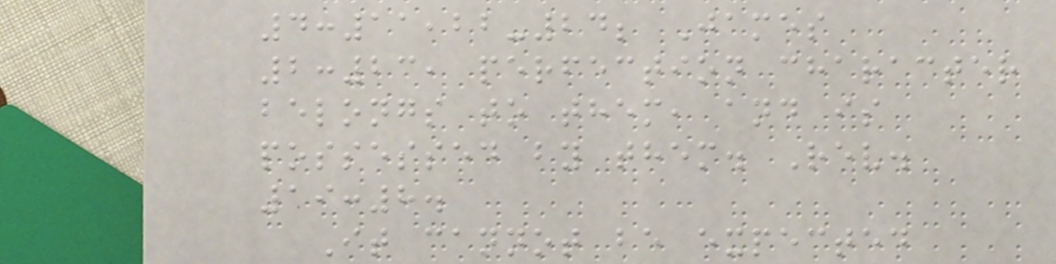4:11,22-24; James
2:23, perfection character
belongs to them, and is
possessed by them. Rev.
19:8.
It cannot be expected
